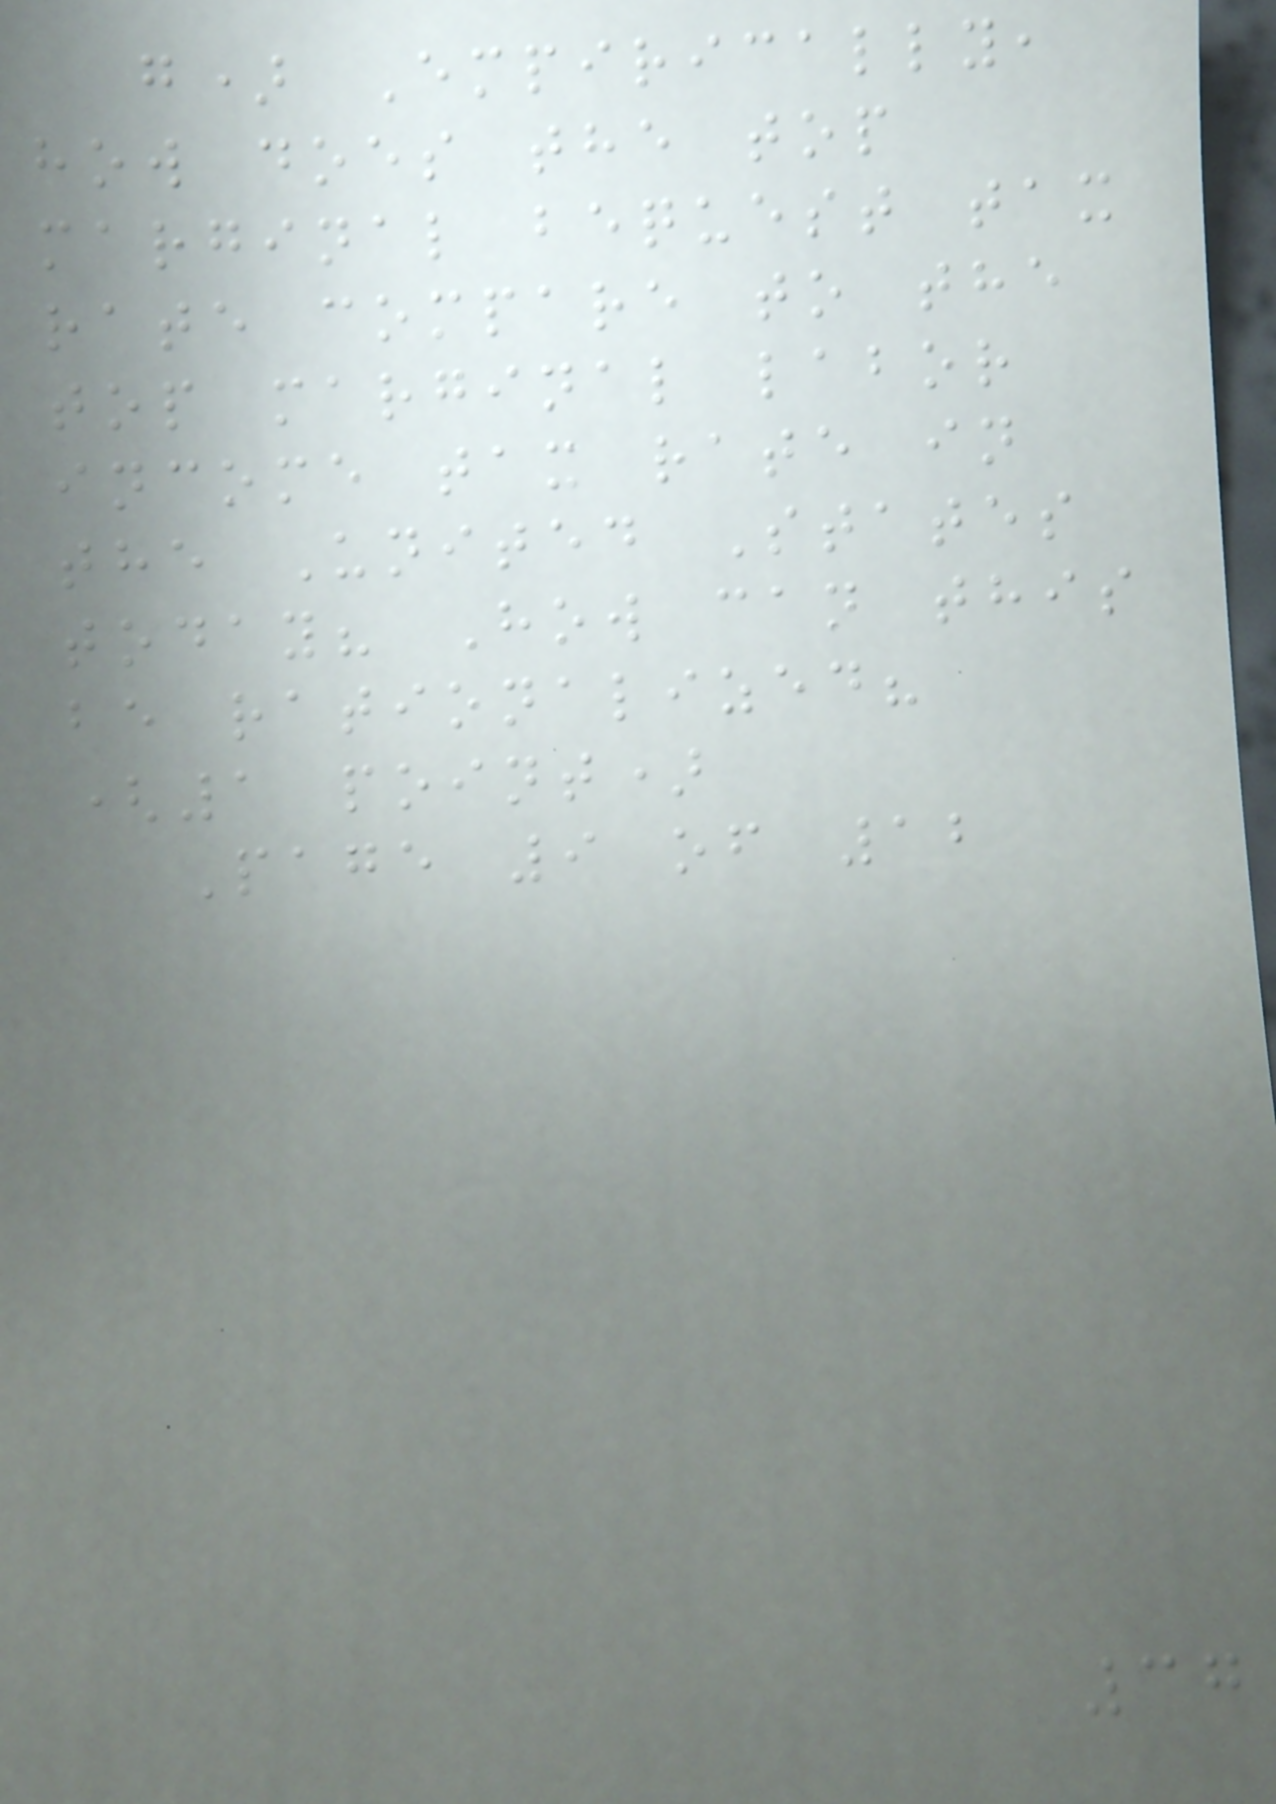g) Empirically,
how does the top
marginal bequest tax
rate compare to the
top marginal labor
income tax rate in
the United States
today? How can this
be rationalized?
(1 point)
Page 9 of 12
37
